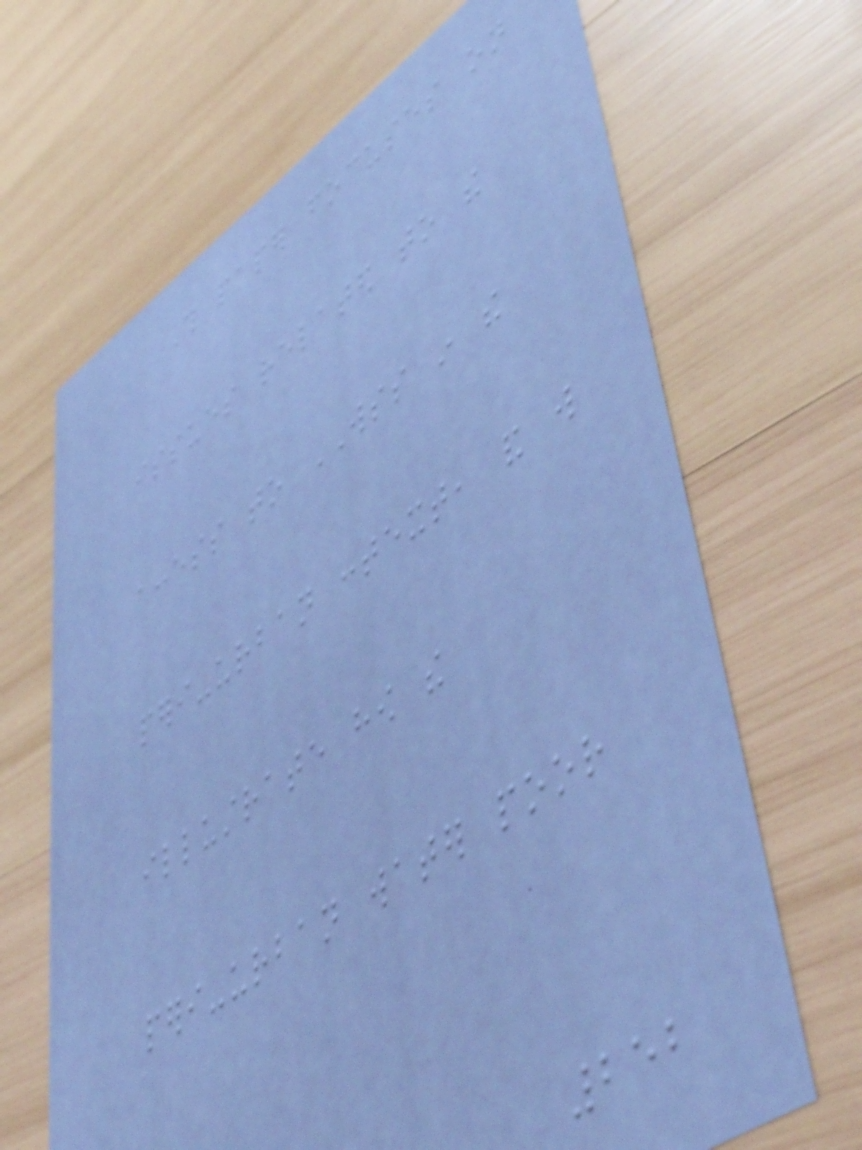This paper focuses on
issues related to the
access to WSS in the
peri-urban context, and will
illustrate how the
peri-urban water poor
252
